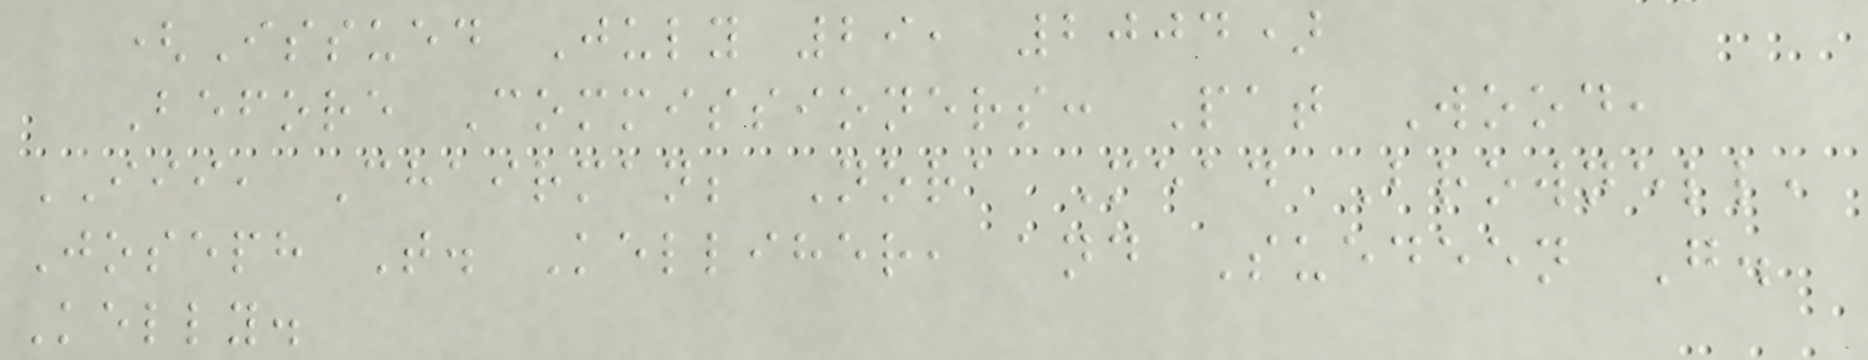(Issued July 29, 2004)
Before Commissioners: Pat Wood,
III, Chairman; Nora Mead Brownell,
Joseph T. Kelliher, and Suedeen G.
Kelly.
